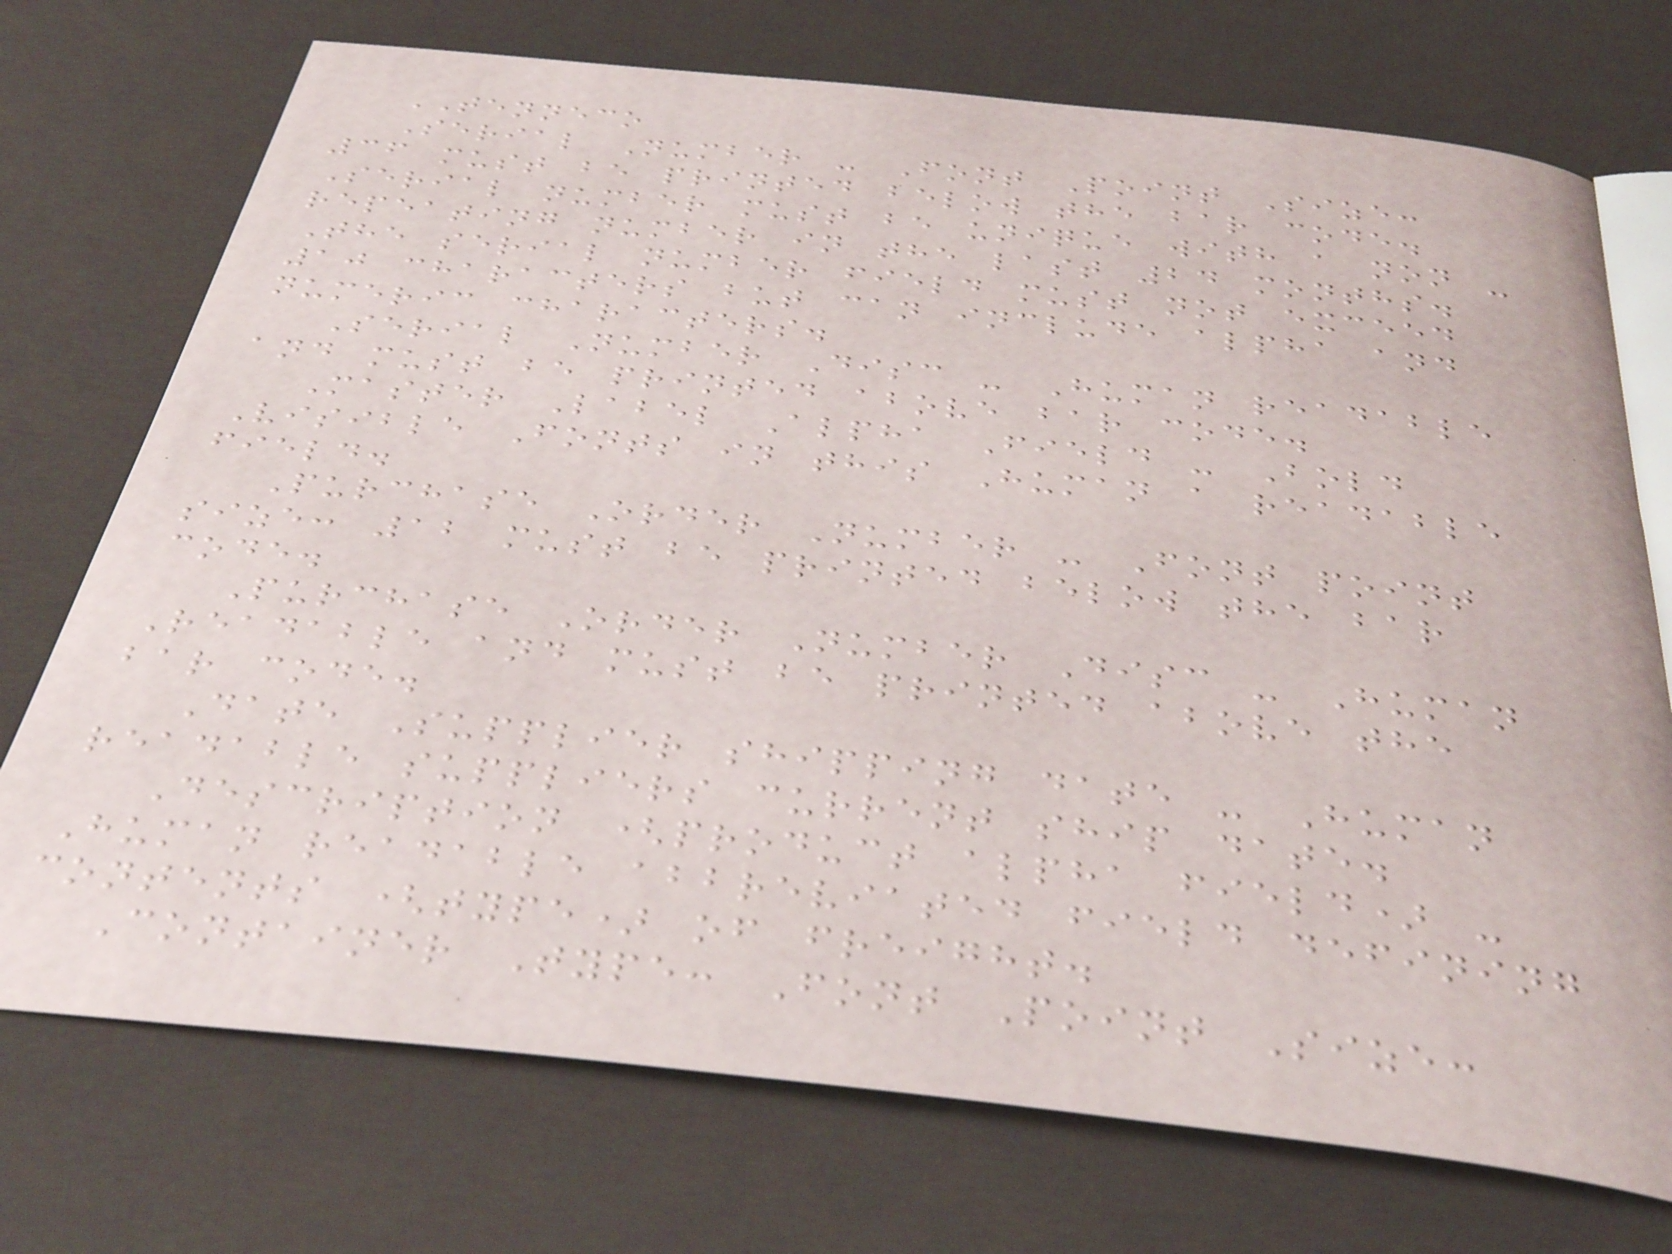TENNECO
Serial Number - Font Point Size:
36 must be printed below the bar code.
Serial number must be unique with a non -
repeating number in the last 24 months.
The serial number field must not exceed
10 characters but can include alpha and
numeric characters.
Serial Number Disc - Human readable
and must be printed above bar code.
Master Label Alpha Field - Bold
Visible Fonts in this Human a readable
field.
Purchase Order Number - Font point
size: 12 must be printed below the bar
code.
Purchase Order Number Disc - Human
Readable and must be printed above the
bar code.
Date Supplier shipping date - Human
readable suppliers current ship date.
Description (product alpha field) -
Human readable abbreviated field defining
contents (type) of freight.
Container Type: Font Point Size:
